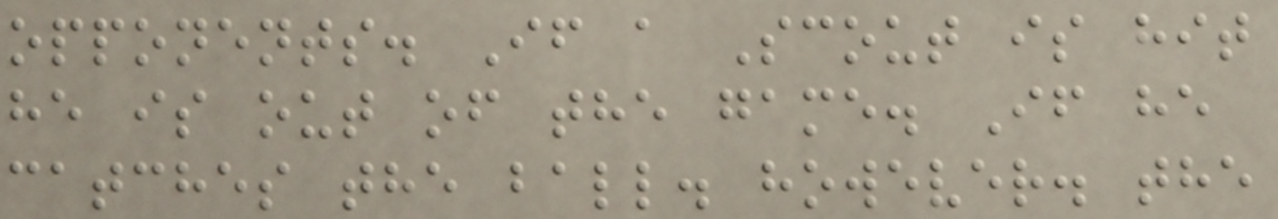opponents. If a Scout is hit
he is out of the game. If he
catches the ball. however. the
